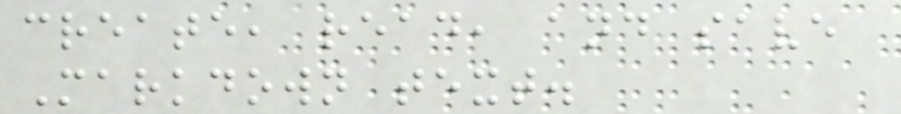create, read, and save
Markdown text.
